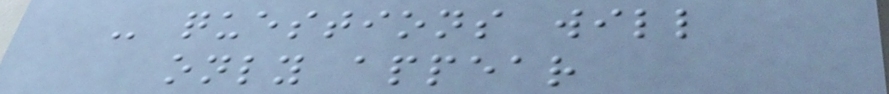- questions will
only appear
